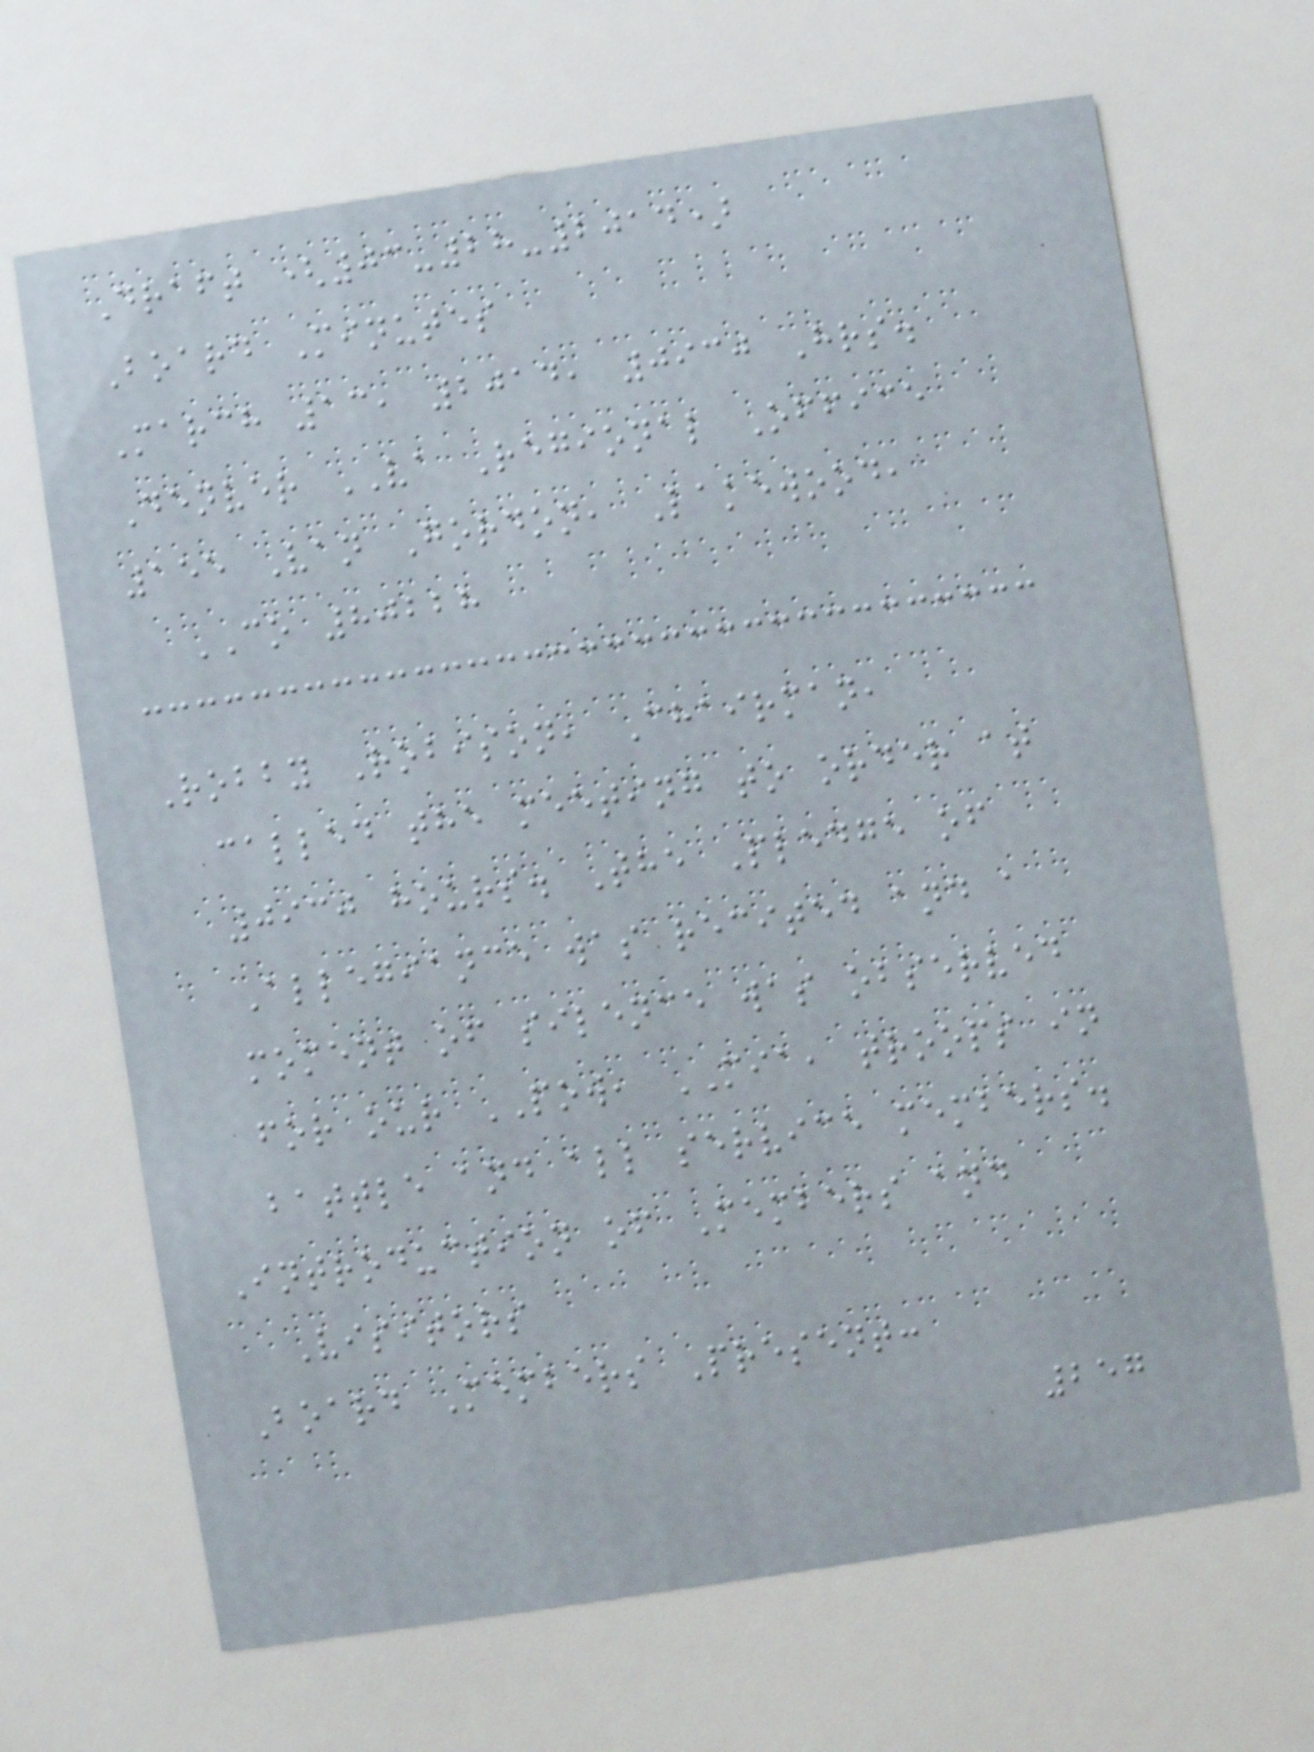Draft (03-28-2014)
Board Minutes
March 13, 2014, 0930 Hrs.
Denver VA Regional Office
155 Van Gordon, Lakewood,
CO 80228
Robby Robison, Chairman,
called the meeting to order at
0930 hours. The Pledge of
Allegiance was recited and a
moment of silence was observed
for our POW, MIA, troops in
battle and all service members.
Introduction of Members and
Visitors
Board Members Present:
257
